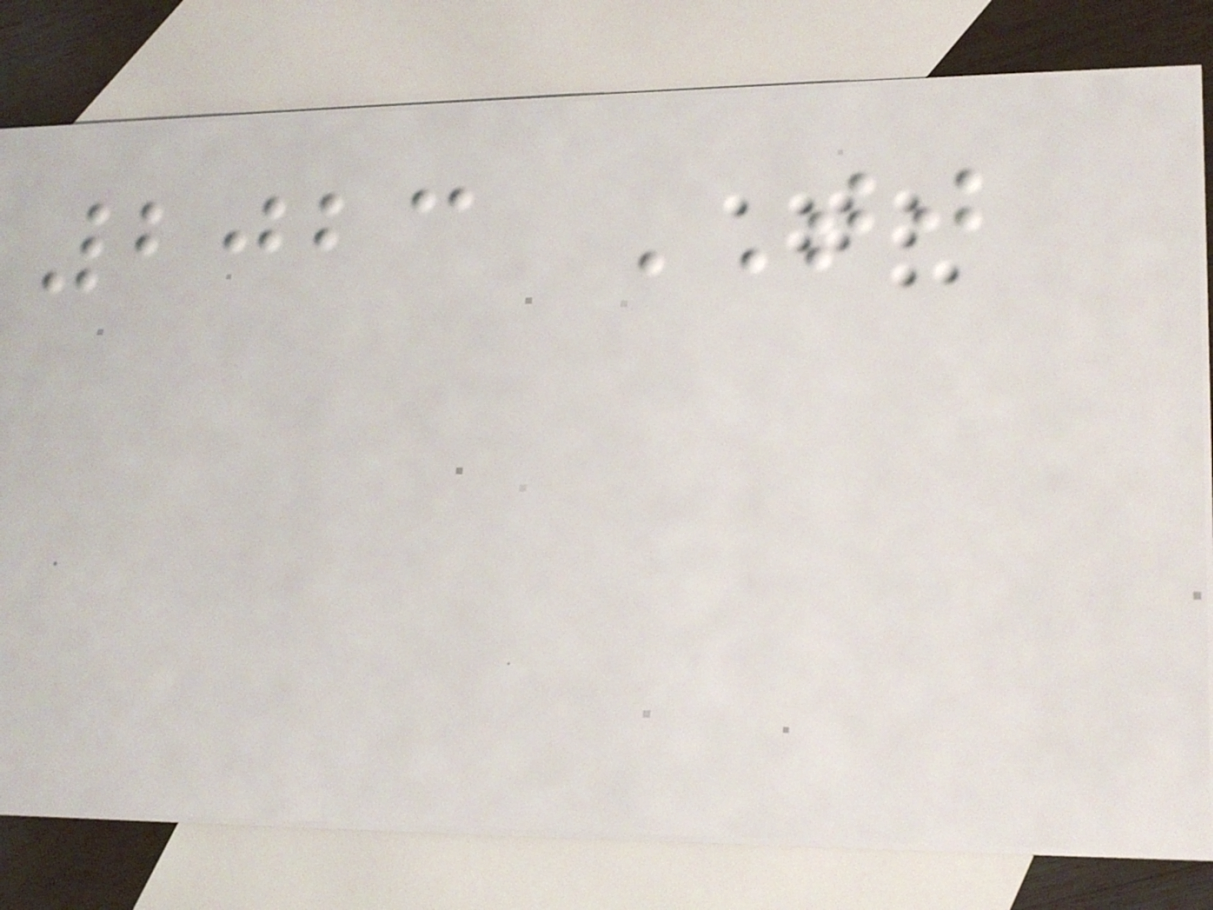2023 TJ
